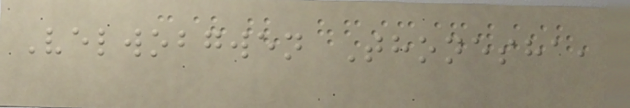Velwobgwen Thonesha,
